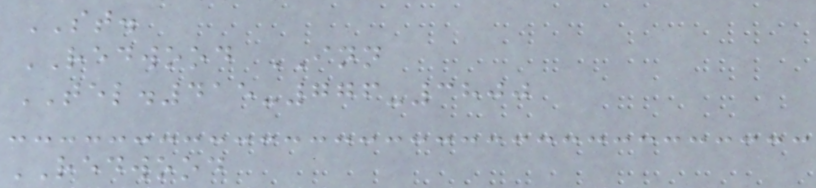ST.
REDWOOD INN
TEL.415-776-3800
REDWOOD
